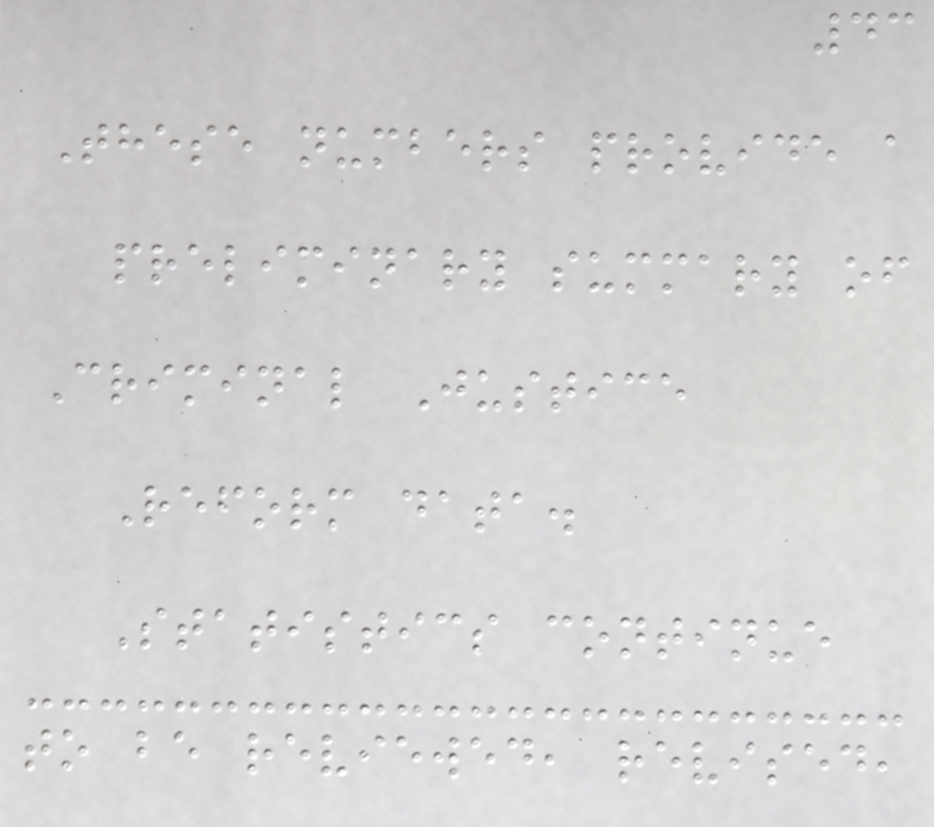43
These numbers provide a
preliminary summary of
Criminal Justice
Reform data.
Statistics continue
to be reviewed, revised,
